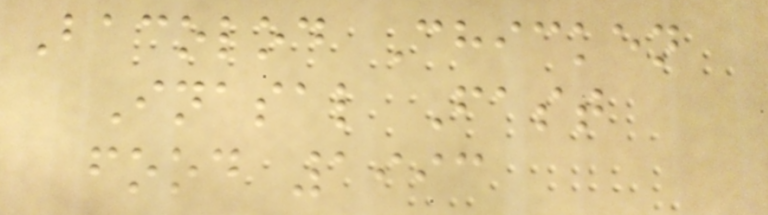Bacolod Chicken
Inasal Fast
food 1993
